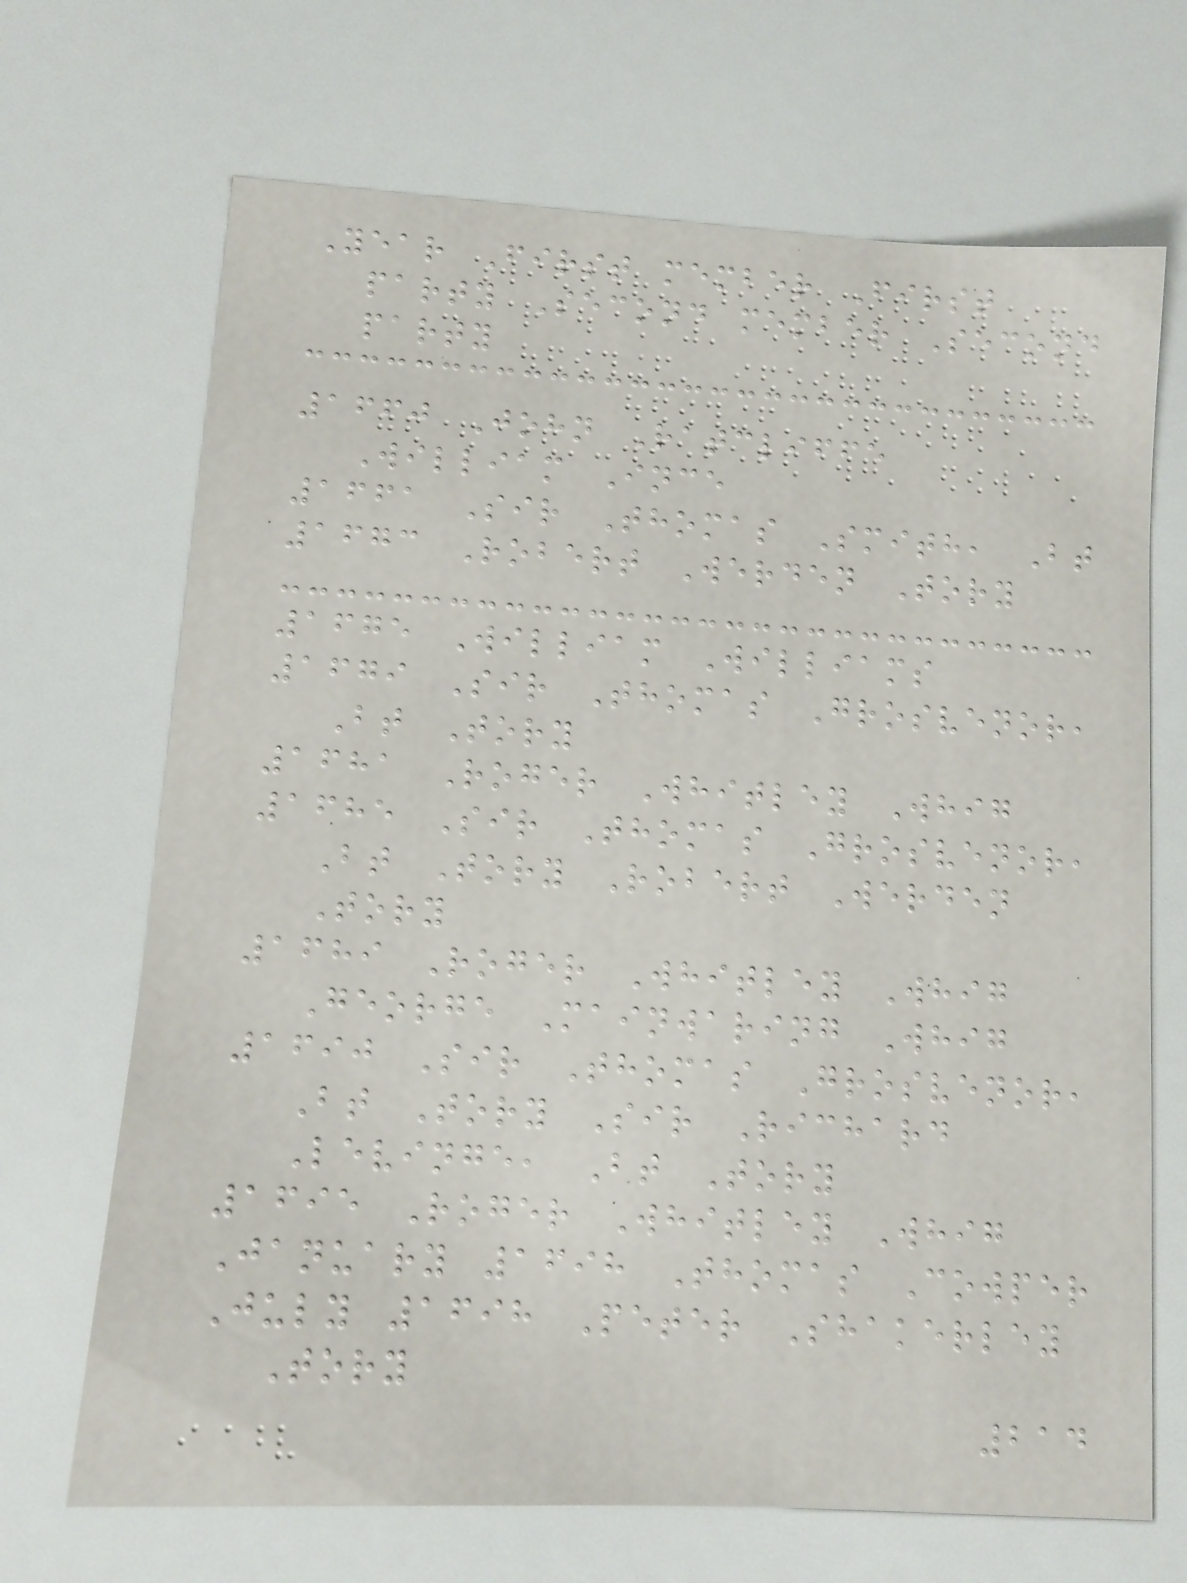Year First member First
party Second member Second
party
1660 John Ratcliffe
William Ince
1661 Sir Thomas Smith, Bt
1673 Robert Werden Tory
1675 William Williams
1679 Sir Thomas Grosvenor,
Bt Tory
1681 Roger Whitley Whig
1685 Sir Thomas Grosvenor,
Bt Tory Robert Werden
Tory
1689 Roger Whitley Whig
George Mainwaring Whig
1690 Sir Thomas Grosvenor,
Bt Tory Sir Richard
Levinge, Bt Tory
1695 Roger Whitley Whig
January 1698 Thomas Cowper
July 1698 Peter Shakerley
Tory
214
